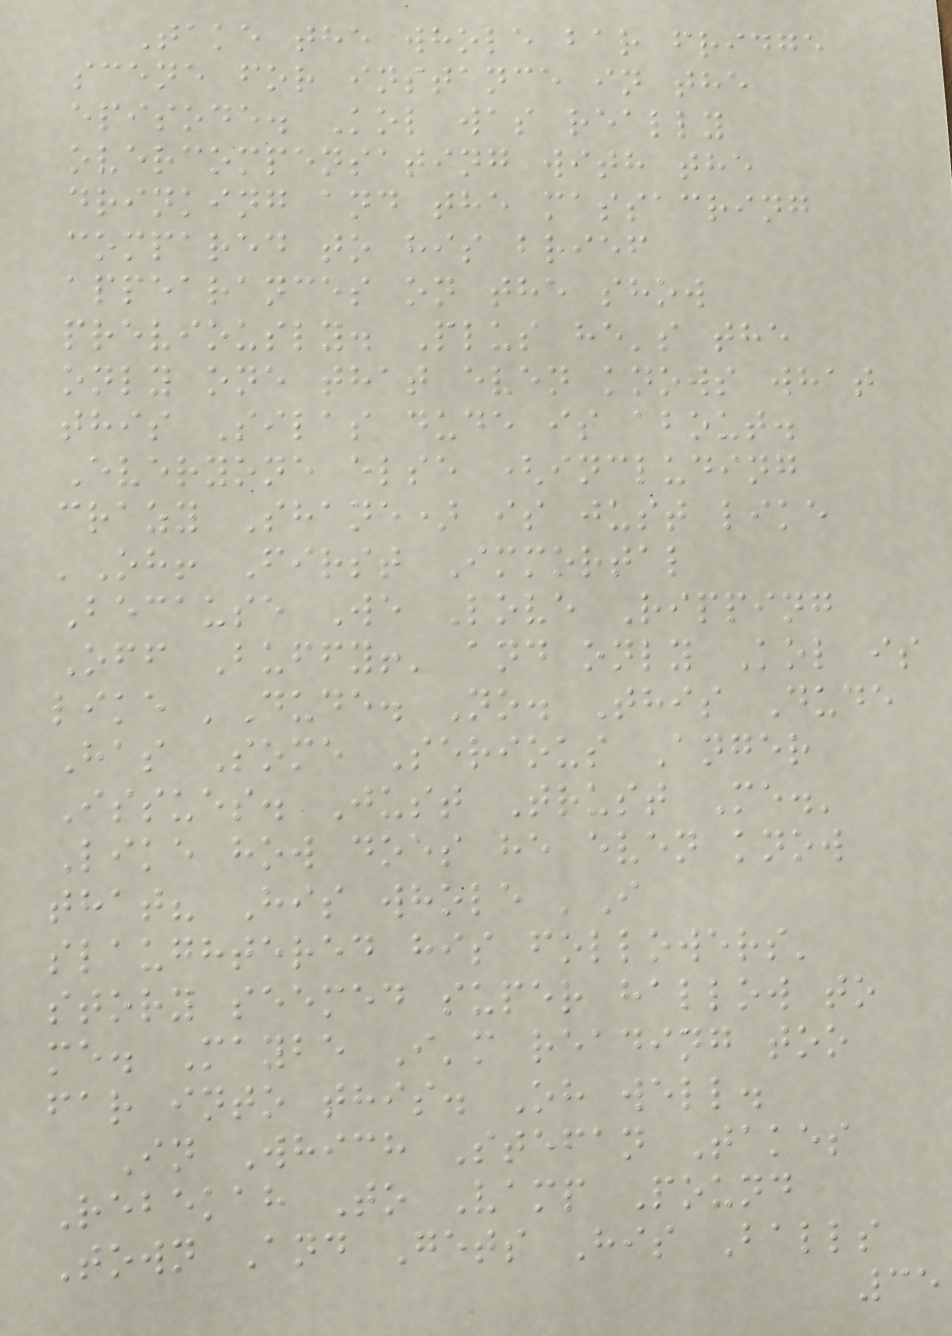Take the whole bar fridge
scene for instance in the
episode. Kol was really
overcompensating with the
drinking and the massacring
compared to his brief
appearances on the show
previously. Plus he's the
only one that even knows what
this Silas dude is about.
Everyone else (including
crazy Shane) is just like
'Oh! First Immortal
Because We Love Ripping
Off Buffy!' and only Kol is
like 'Dude. No. This Dude
Has Some Serious Anger
Issues. Just Trust Me.'
Like how does he even know
that? His whole 'I
slaughtered his followers'
story seemed super hallow to
me. Maybe I'm reading too
far into this. Oh well.
In Which Stefan Takes
Rebekah To Vamp Pound
Town And Gets His Balls
35
